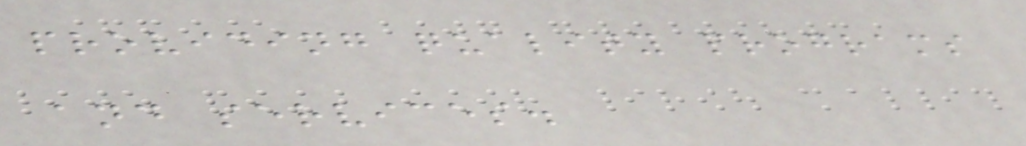providing quality programs
and services.
